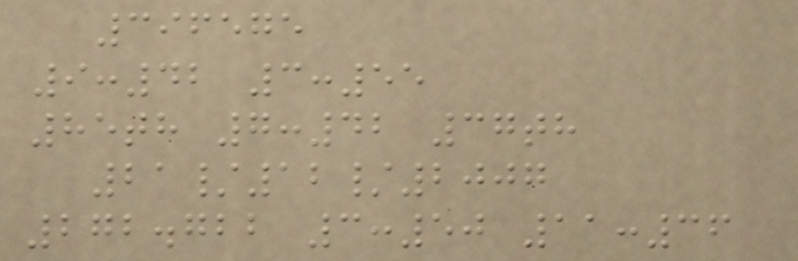396575
9:42 3:55
85th 7:42 37th
21/12/2007
272.722 3:50 11:36
